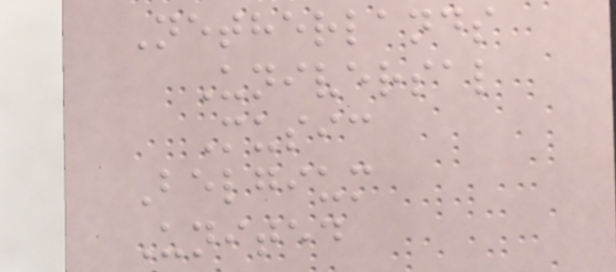Netherlands
Universal
Music
Belgium
United
